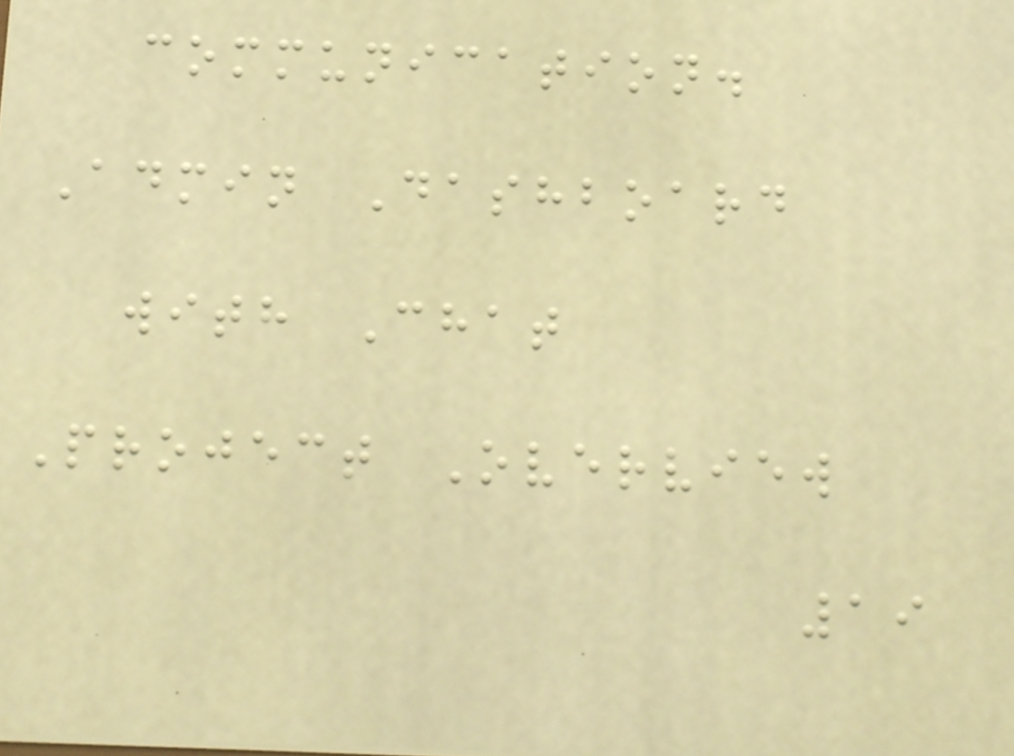communication.
Admin Dashboard
with Chat
Project Overview
19
